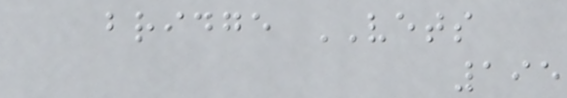bridge VETS
195
